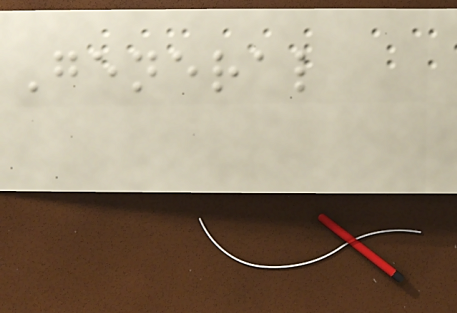General
